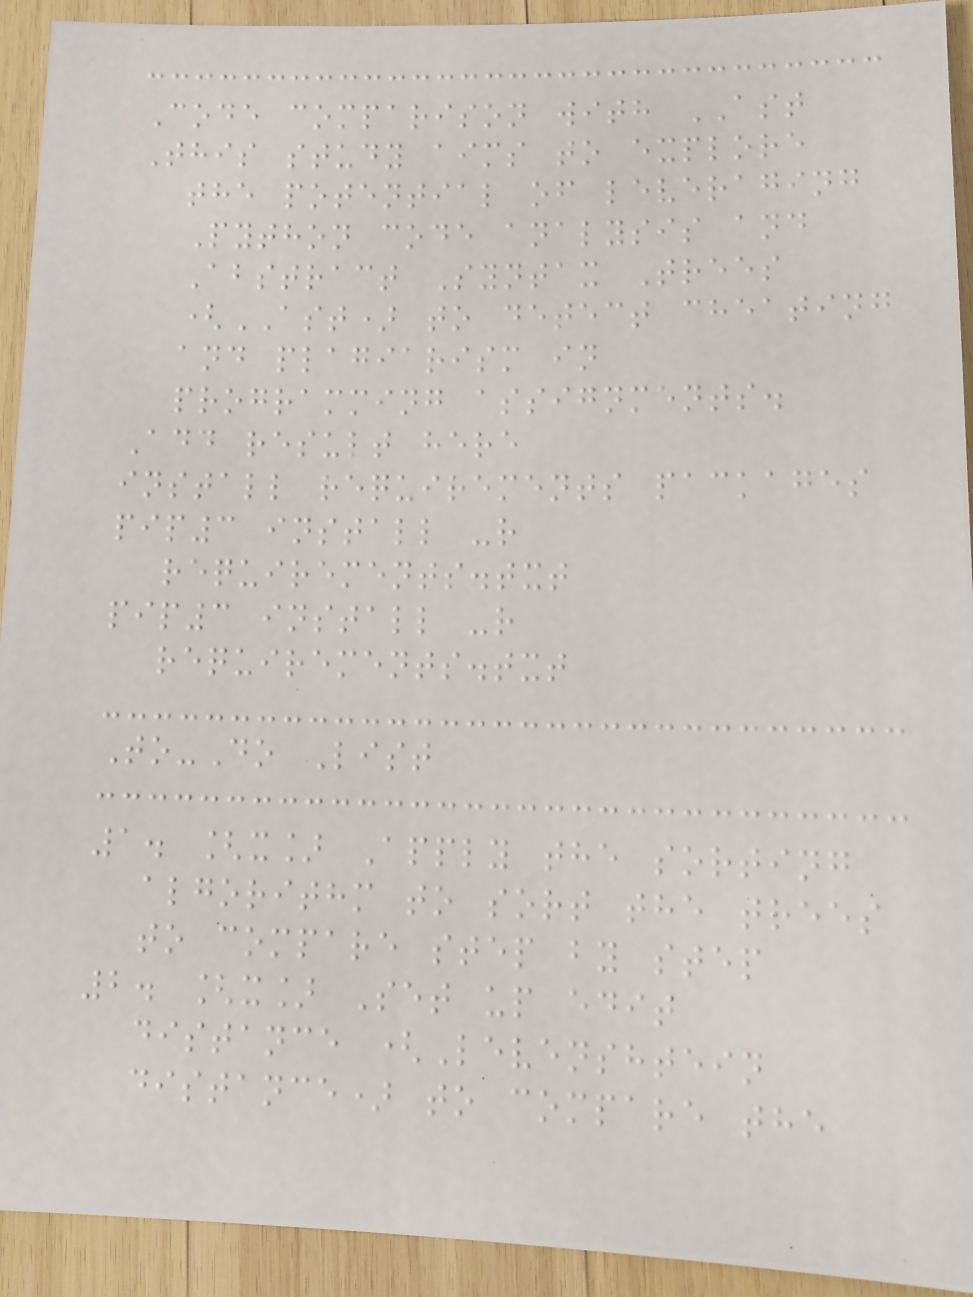Code comparison with AST
This study aims to explore
the potential of leveraging
Python code analysis and
Abstract Syntax Trees
(AST) to detect cheating
and plagiarism in
programming assignments.
Add result here
install requirements packages
pip3 install -r
requirements.txt
pip3 install -r
requirements.txt
To-Do List
1. [x] Apply the sorting
algorithm to sort the trees
to compare step by step
2. [x] Set up edit
distance (Levenshtein
distance) to compare the
